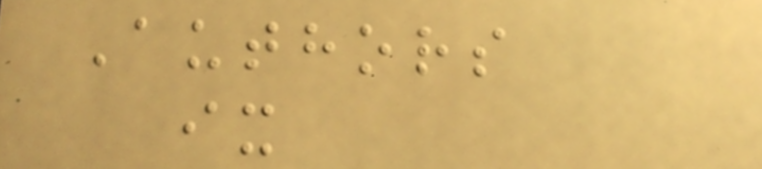Authors
ix
